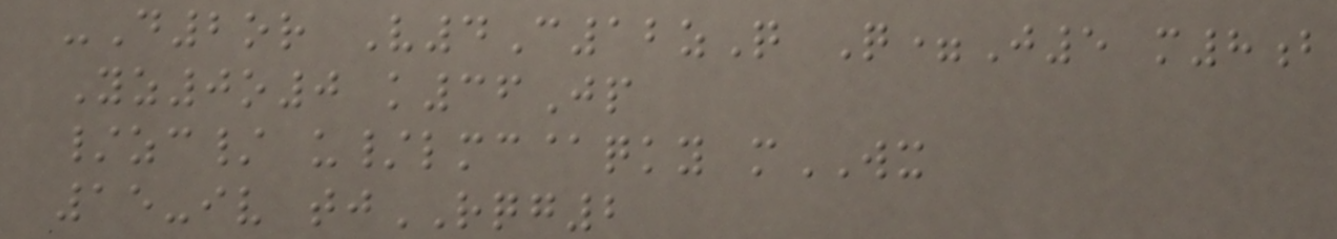-D2or V4C12zQ Q=J5 m8b
Yz0o0 k36Jp
/zc/ u/lmc@qky mWX
15-iv tjRQG2
